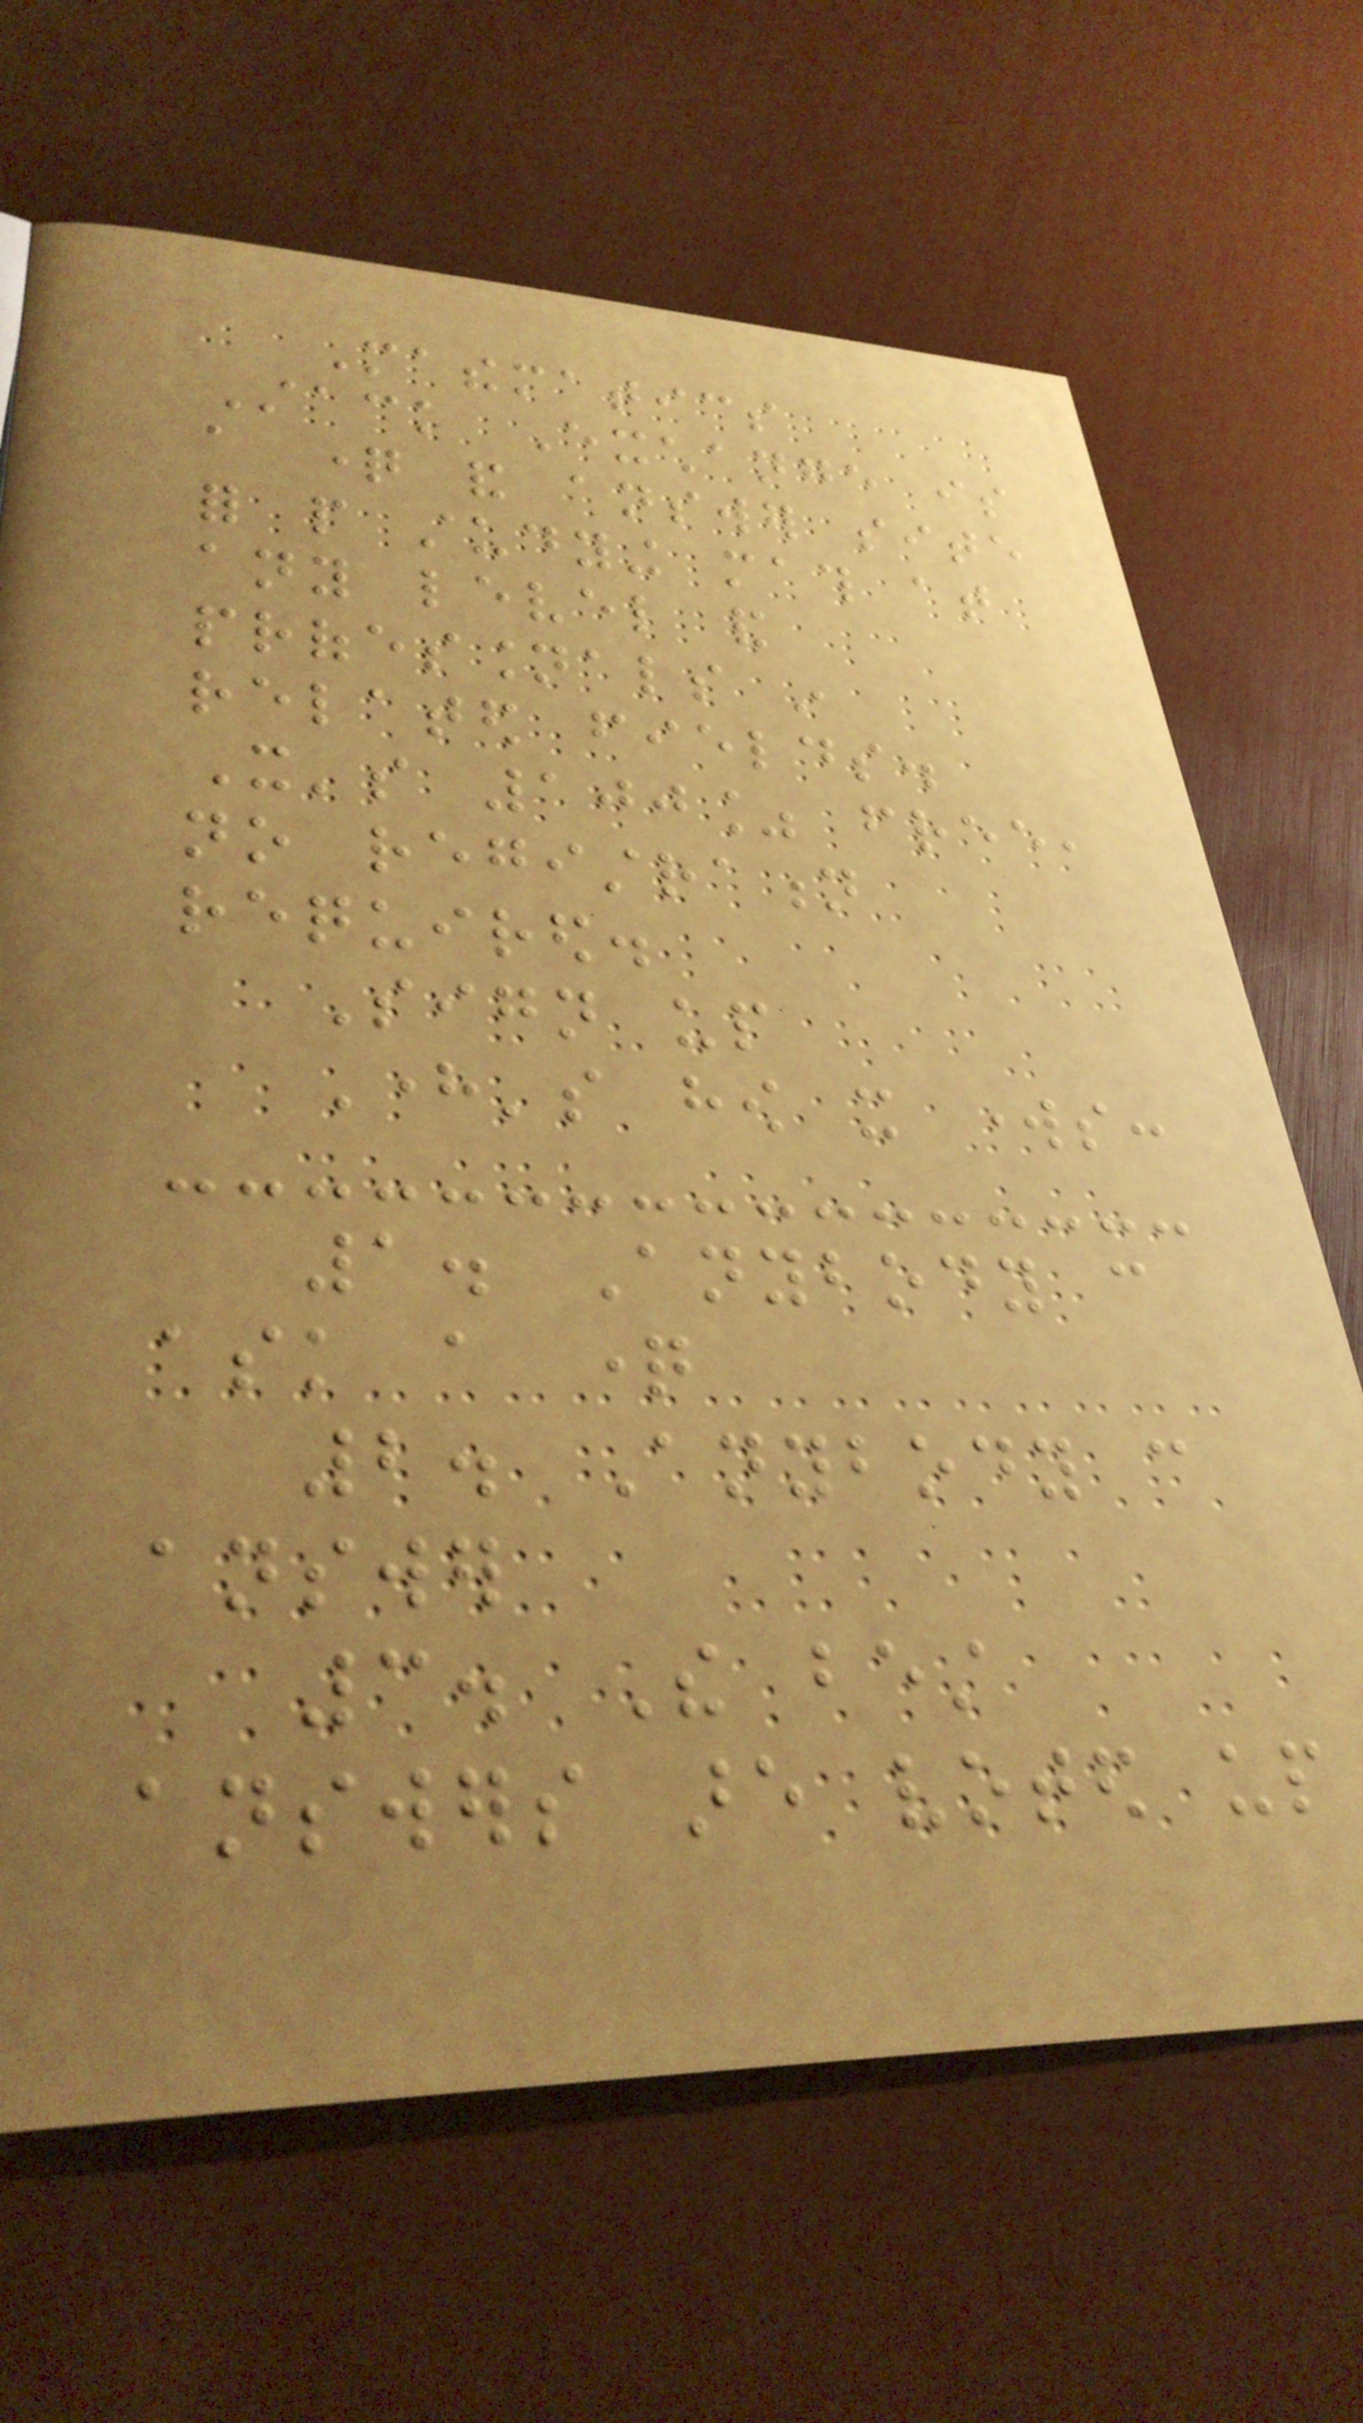Mathematics
Stack Exchange is
a question and answer site
for people studying math at
any level and
professionals in
related fields.
It's 100% free,
no registration
required.
Sign up
Here's how it works:
1. Anybody can
ask a question
2. Anybody can
answer
3. The best
answers are voted up
